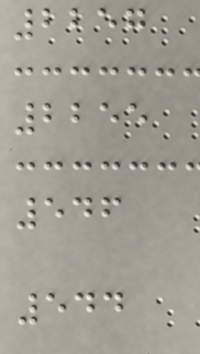2257
2255
546
544
